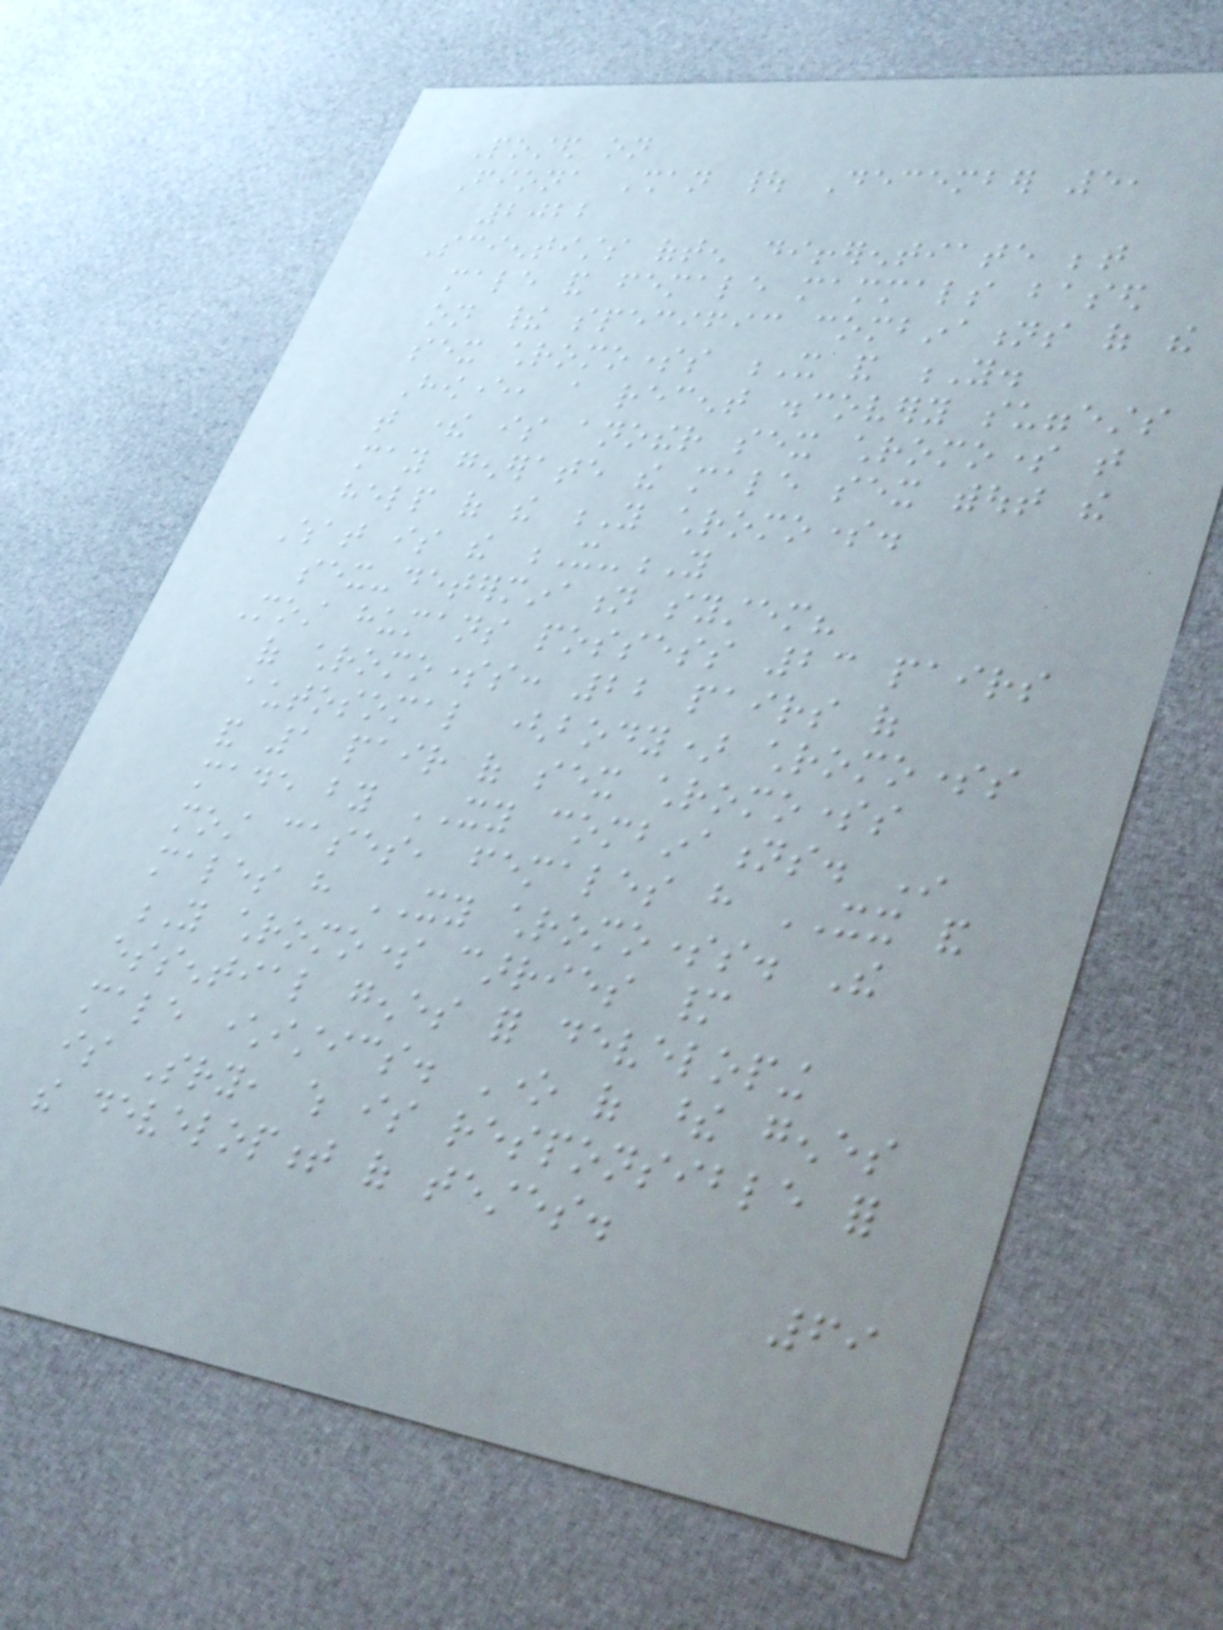Posted on
Fiona Shan | December 5,
2022
Scientists often differentiate between
male and female mammals based
on their specific combinations of the
sex chromosomes X and Y.
However, a recent discovery suggests
that there is another sex chromosome that
may generate the male sex without the
help of the Y chromosome.
What is the X-Y
sex-determination system?
Most humans possess 23 pairs
of chromosomes: 22 pairs of
autosomal (body) chromosomes
and 1 pair of sex chromosomes
made by XY combinations. In
most cases, females have XX and
males have XY chromosomes. The
Y chromosome carries many
essential genes for developing
male characteristics. One of these genes
is Sry, which is responsible for
the development of testes.
69
